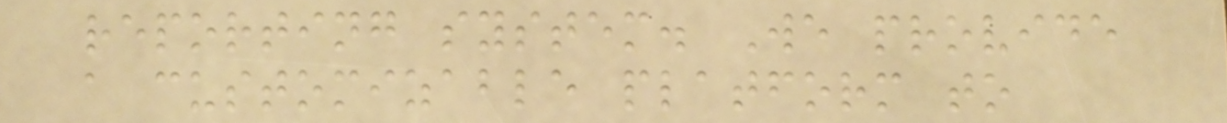reporting system. We provide
a customizable platform to
